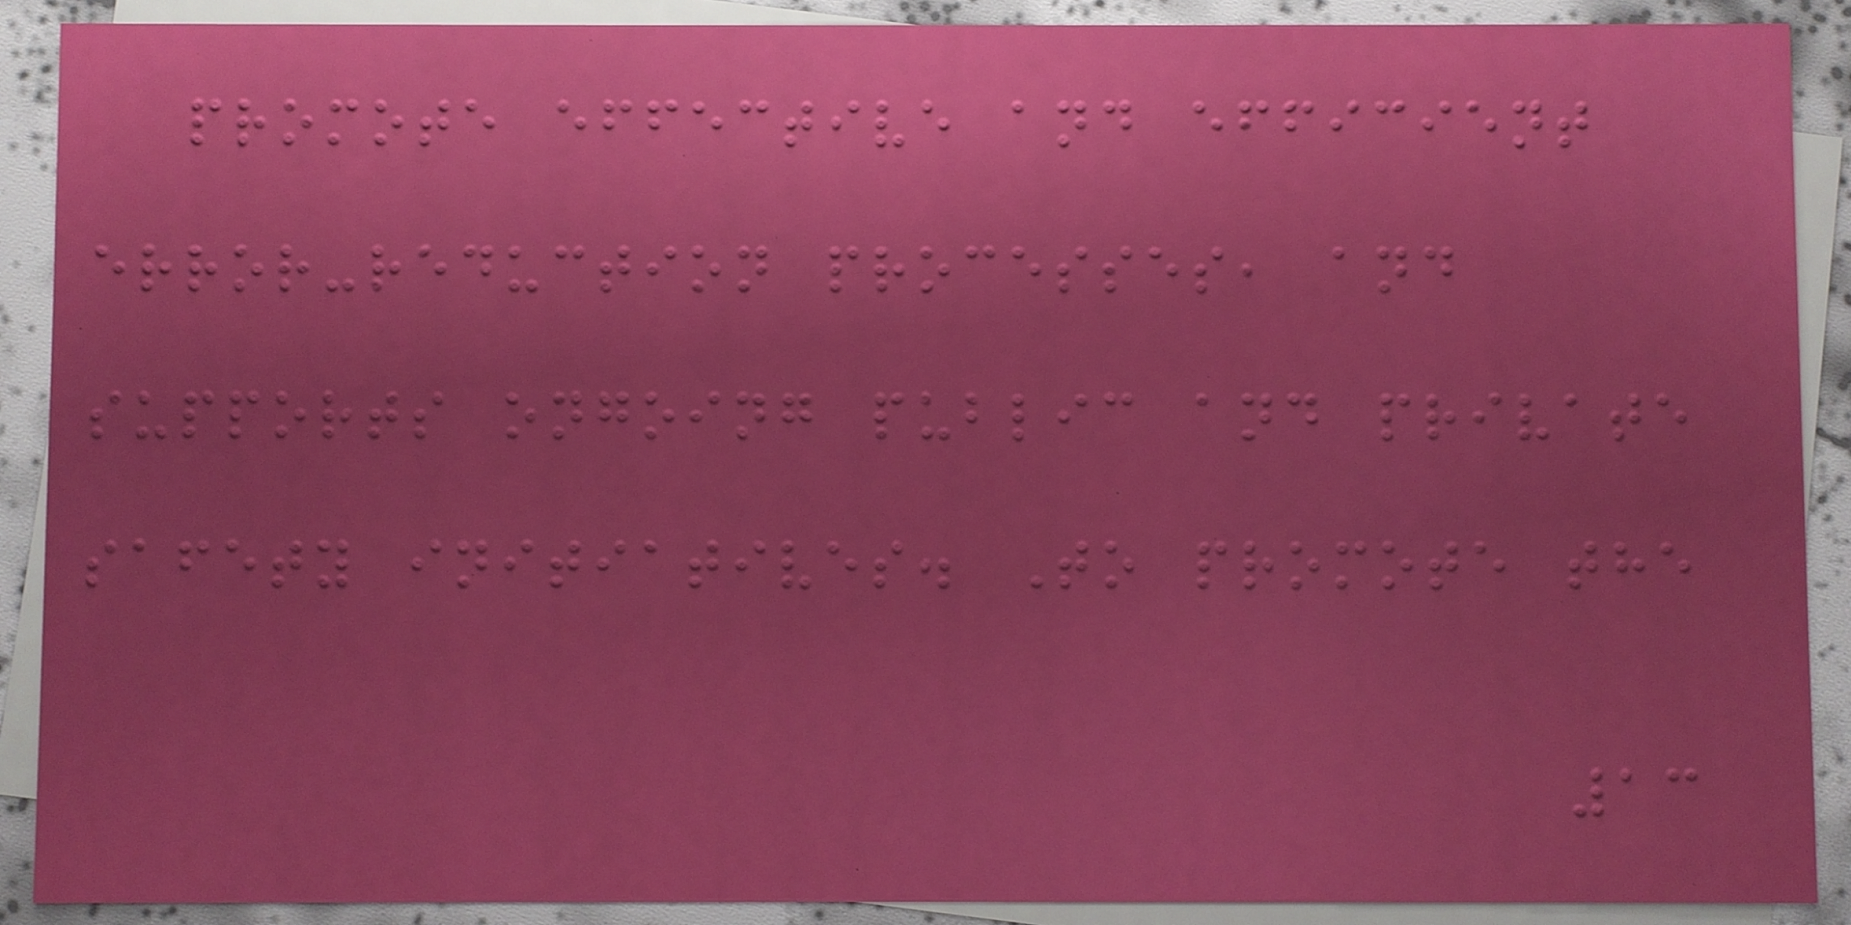promote effective and efficient
error-reduction processes, and
supports ongoing public and private
safety initiatives. To promote the
13
